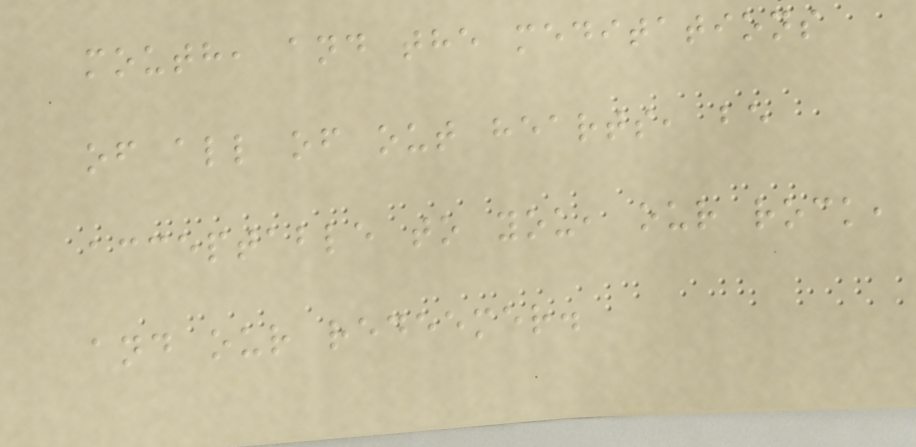mouth, and the meditations
of all of out hearts, be
acceptable to you, our rock,
and our redeemer.
